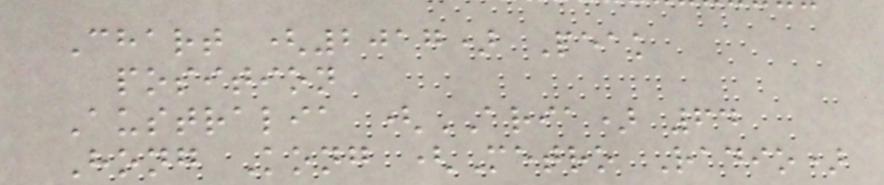Chart (2017) Peak
position
Australia (ARIA) 64
Hong Kong (Metro Radio)
